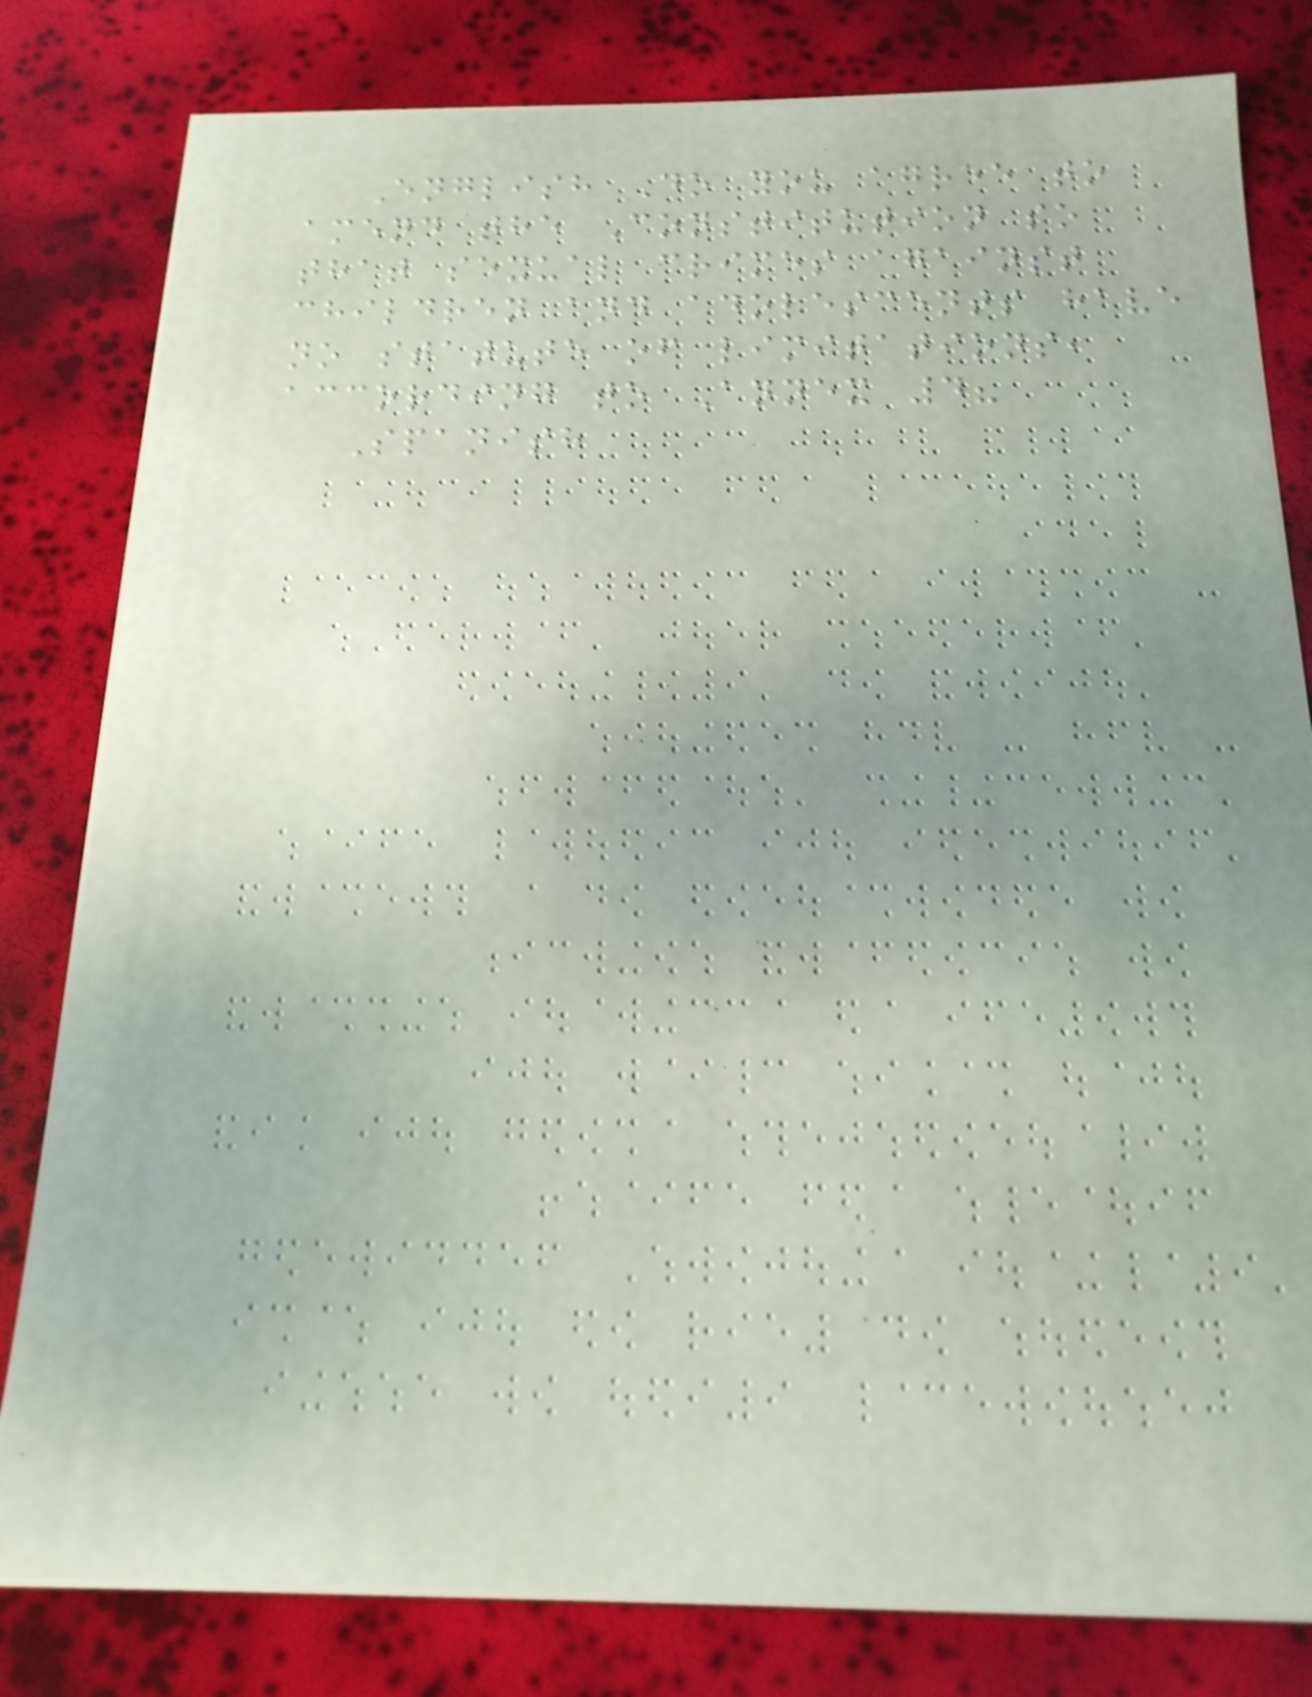English Do you agree to
amend the Constitution so
that sexual crimes against
children and adolescents have
no statute of limitations,
according to Annex 4?
Spanish
